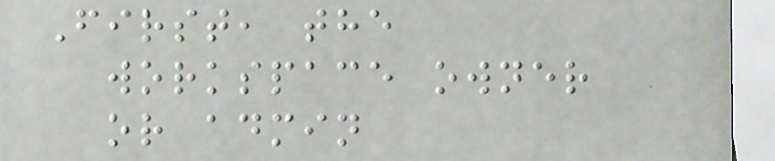First, the
workspace owner
or admin
